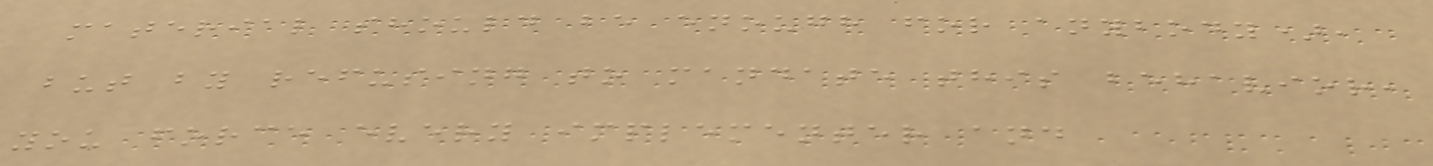material should be enough for anybody),
but by refusing to mandate this behavior,
you force every implementer and
